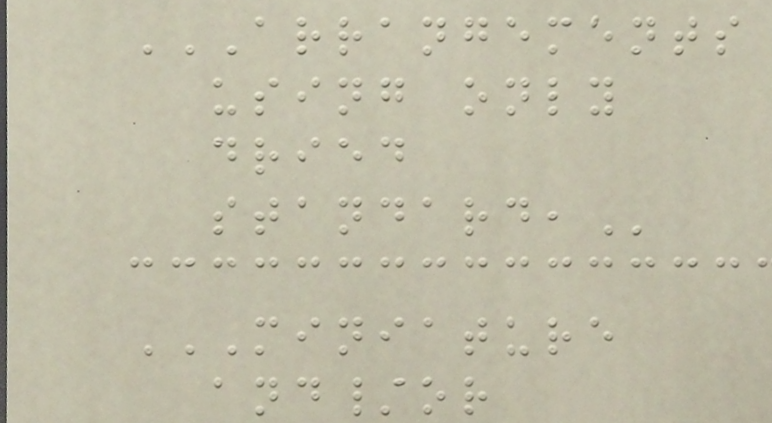ARRANGEMENTS
USING ONLY
DRIED
STANDARD,
MINIATURE
AND/OR
